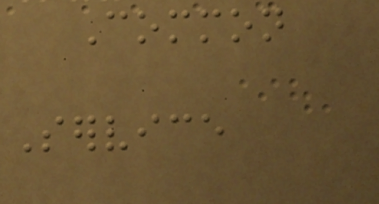Common
Service
